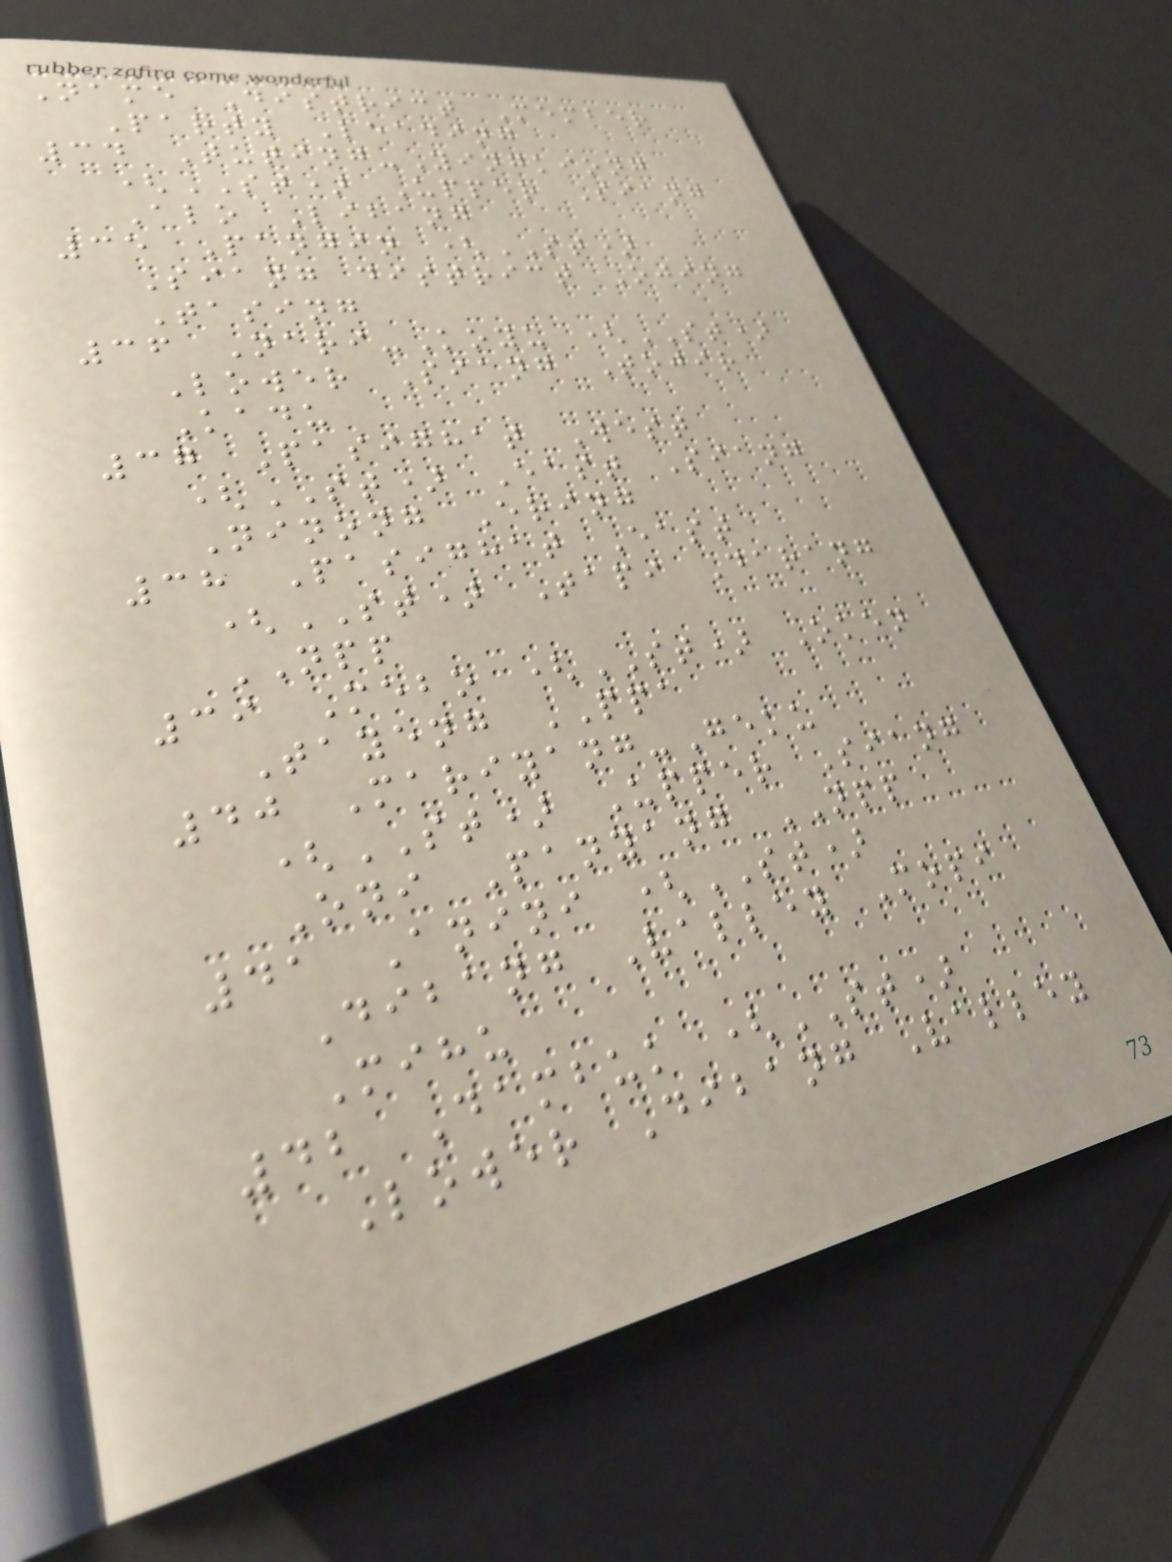Name District Member
Party Leading
34 Tuting-Yingkiong
(ST) Upper Siang
Alo Libang
35 Pangin (ST)
Siang district Ojing
Tasing
36 Nari-Koyu (ST)
Lower Siang Tojir
Kadu
37 Pasighat West
(ST) East Siang
Ninong Ering
38 Pasighat East
(ST) Tapi Darang
NPP
39 Mebo (ST) Oken
Tayeng PPA
40 Mariyang-Geku
(ST) Upper Siang
Oni Panyang NPP
41 Anini (ST)
Dibang Valley Mopi
Mihu
42 Dambuk (ST)
Lower Dibang Valley
